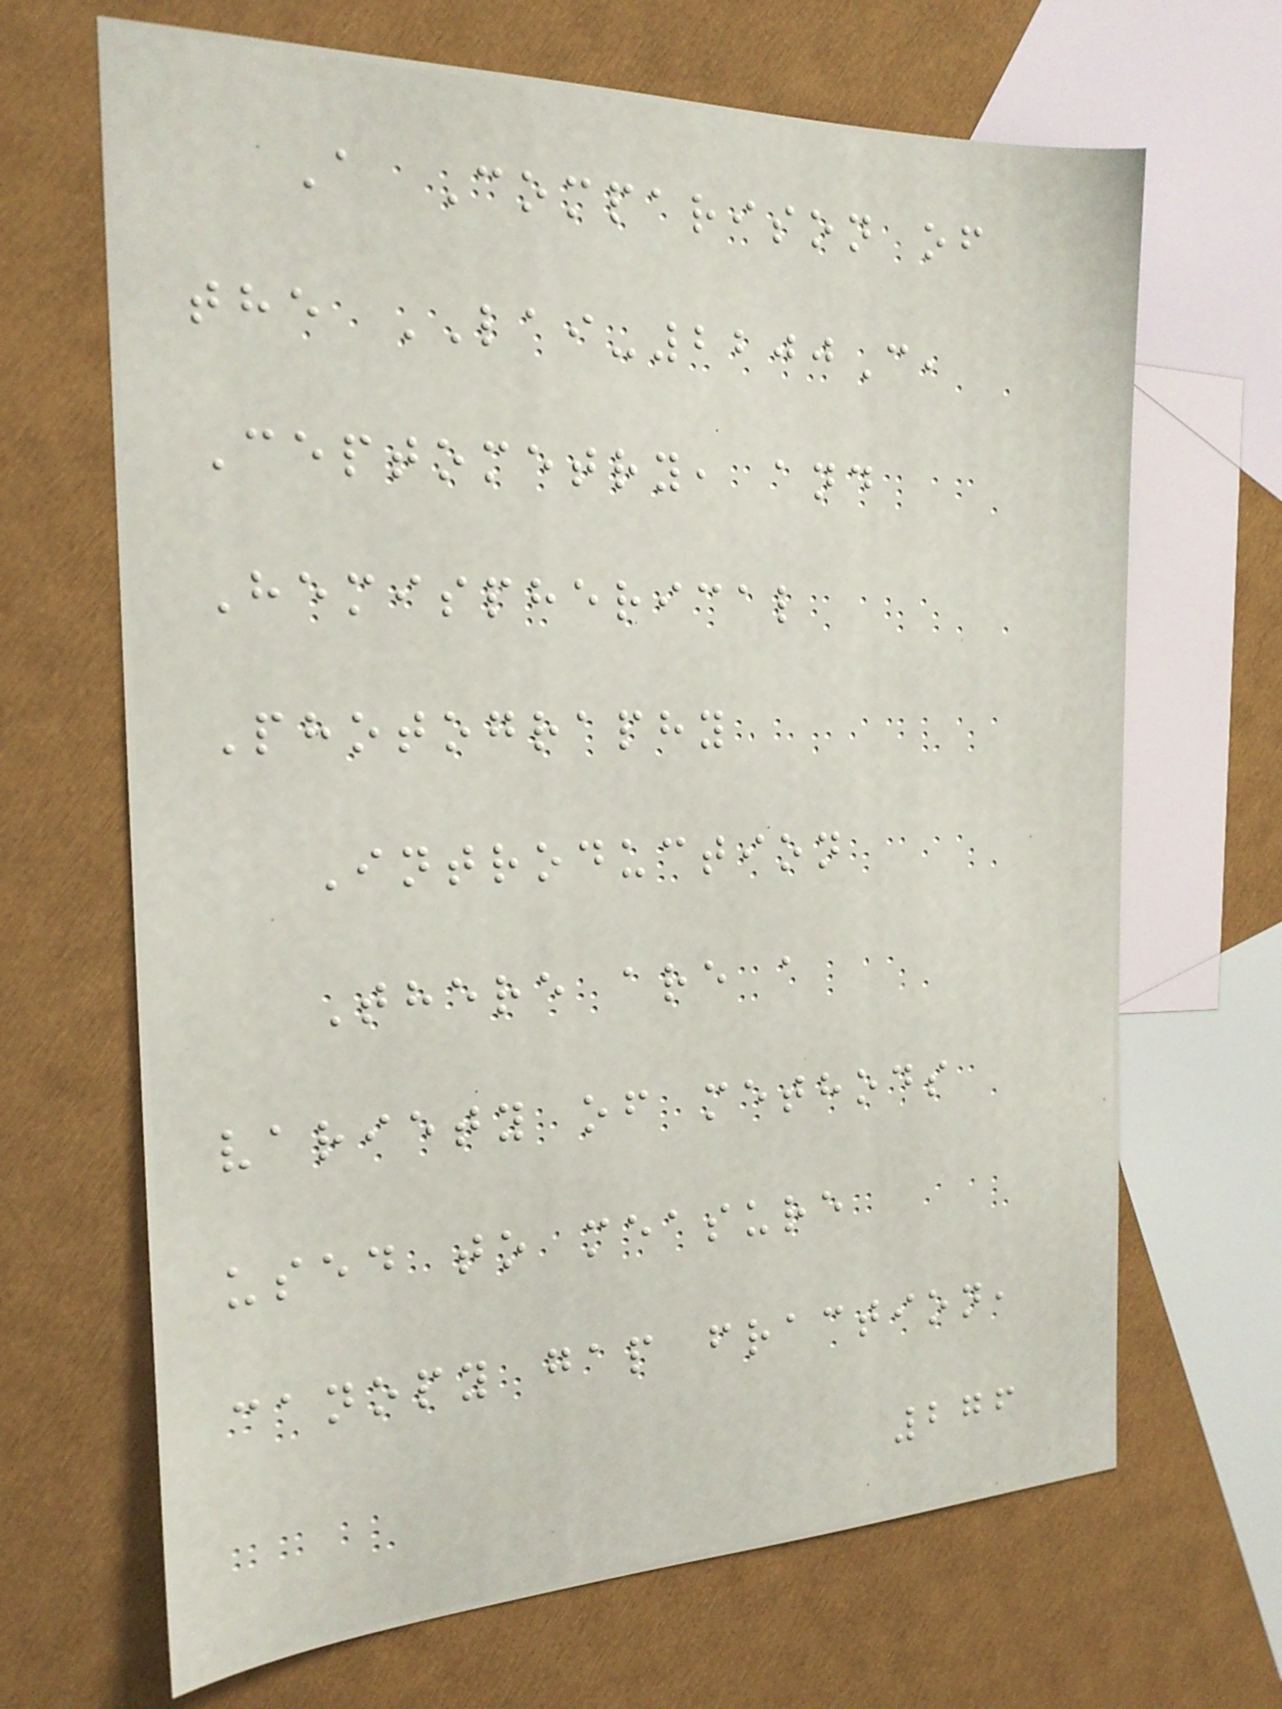A Comparison of
the LAI-2200C,
Ceptometry, and
Hemispherical
Photography
Introduction
There are a
variety of methods
used to measure
canopy gap fraction,
276
